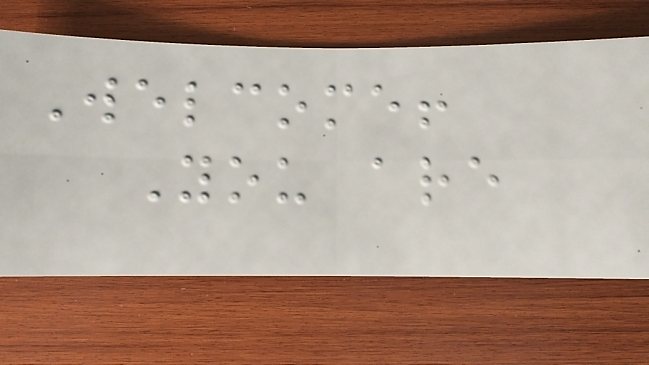Welcome!
You are
